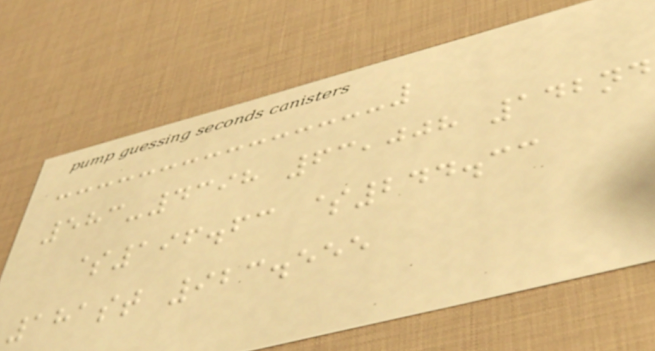583-4398 63,008 142nd
$196.63 $244.33
181st 923.555
